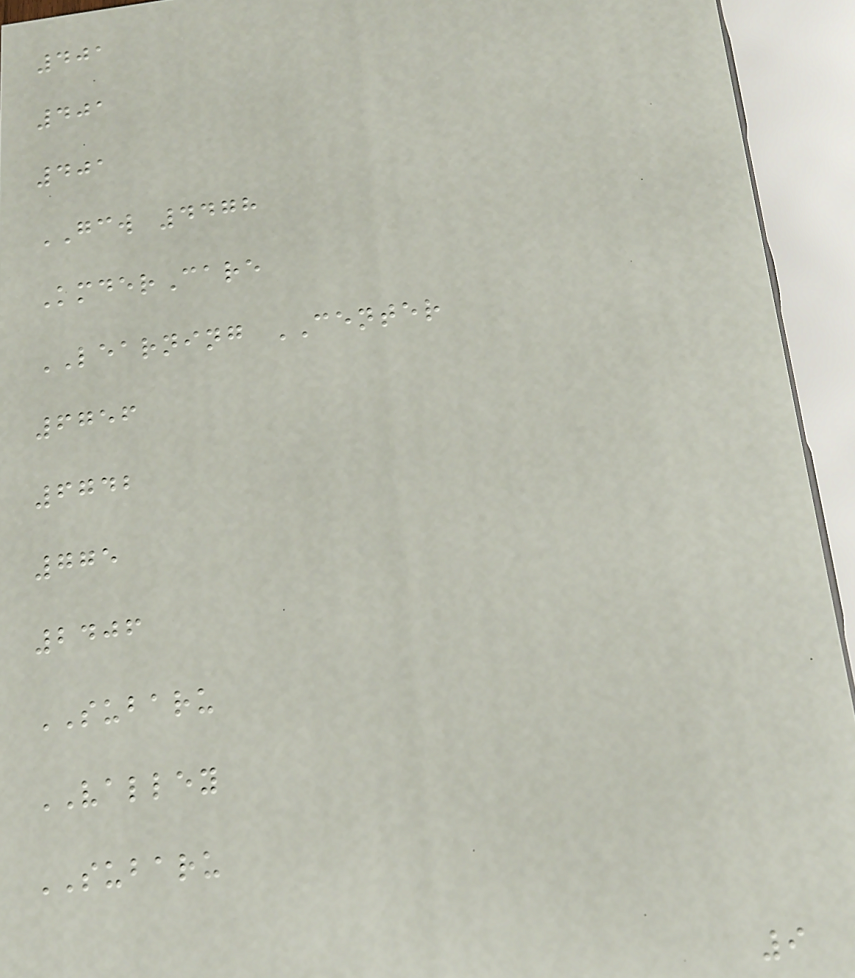401
401
401
GCW 4478
KmderCare
LEARNING CENTER
6756
6742
775
2406
SUBARU
VALLEY
SUBARU
9
